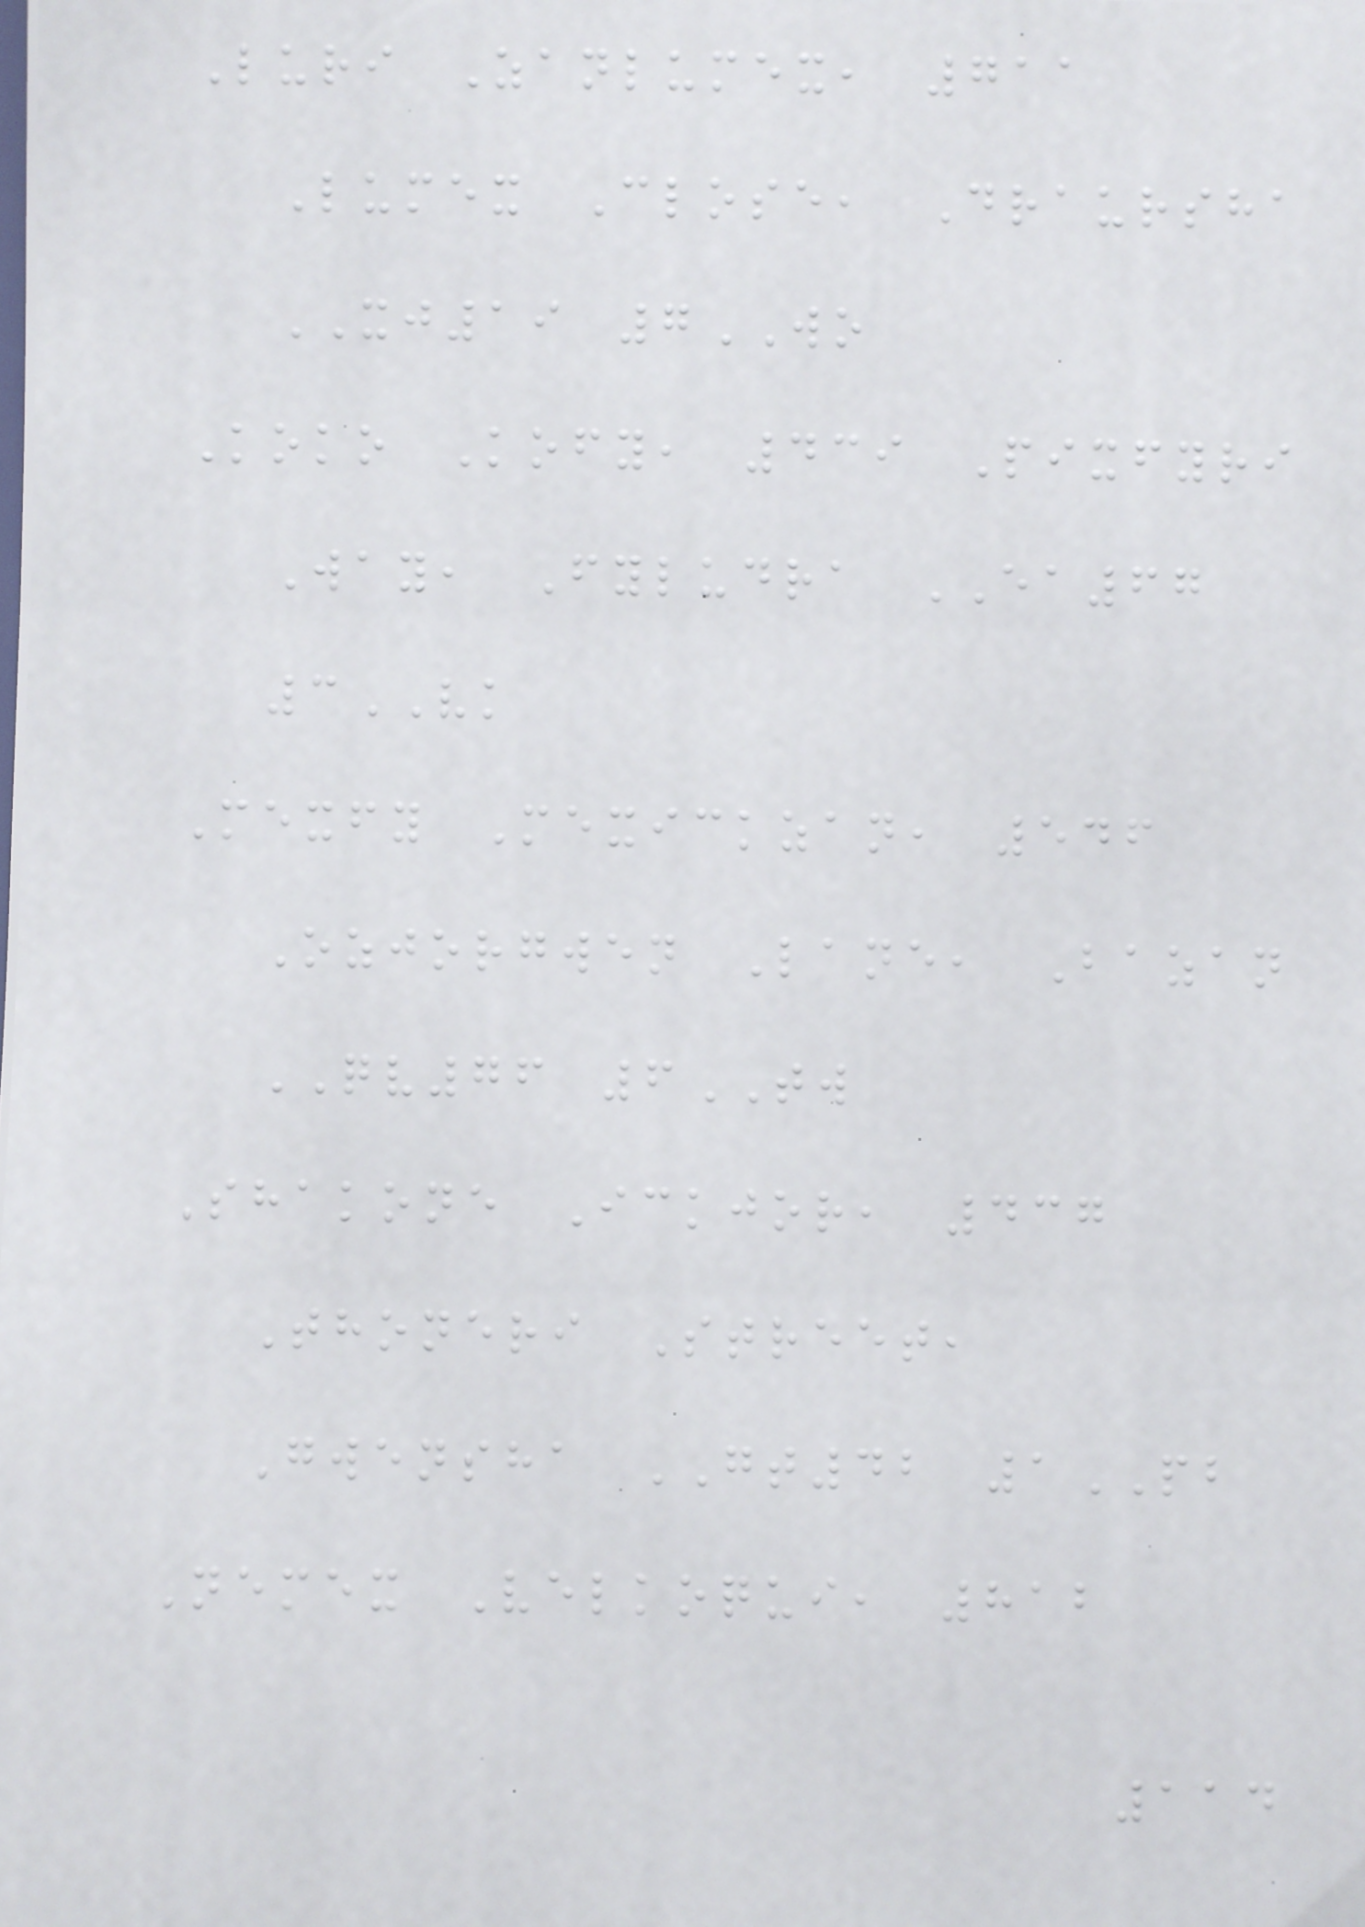Luri Zanlumex, 711
Lumex Close, Draursha
XJ19 7WO
Koko Kofy, 439 Pixfyri
Way, Fyludra EA67
3VK
Mexfy Mexickzan, 546
Ozjorgwen Lane, Bazan
QV76 6TW
Shakone Ickjor, 437
Thoneri Street,
Gwensha GT42 1PB
Nemex Velkoqui, 812
114
